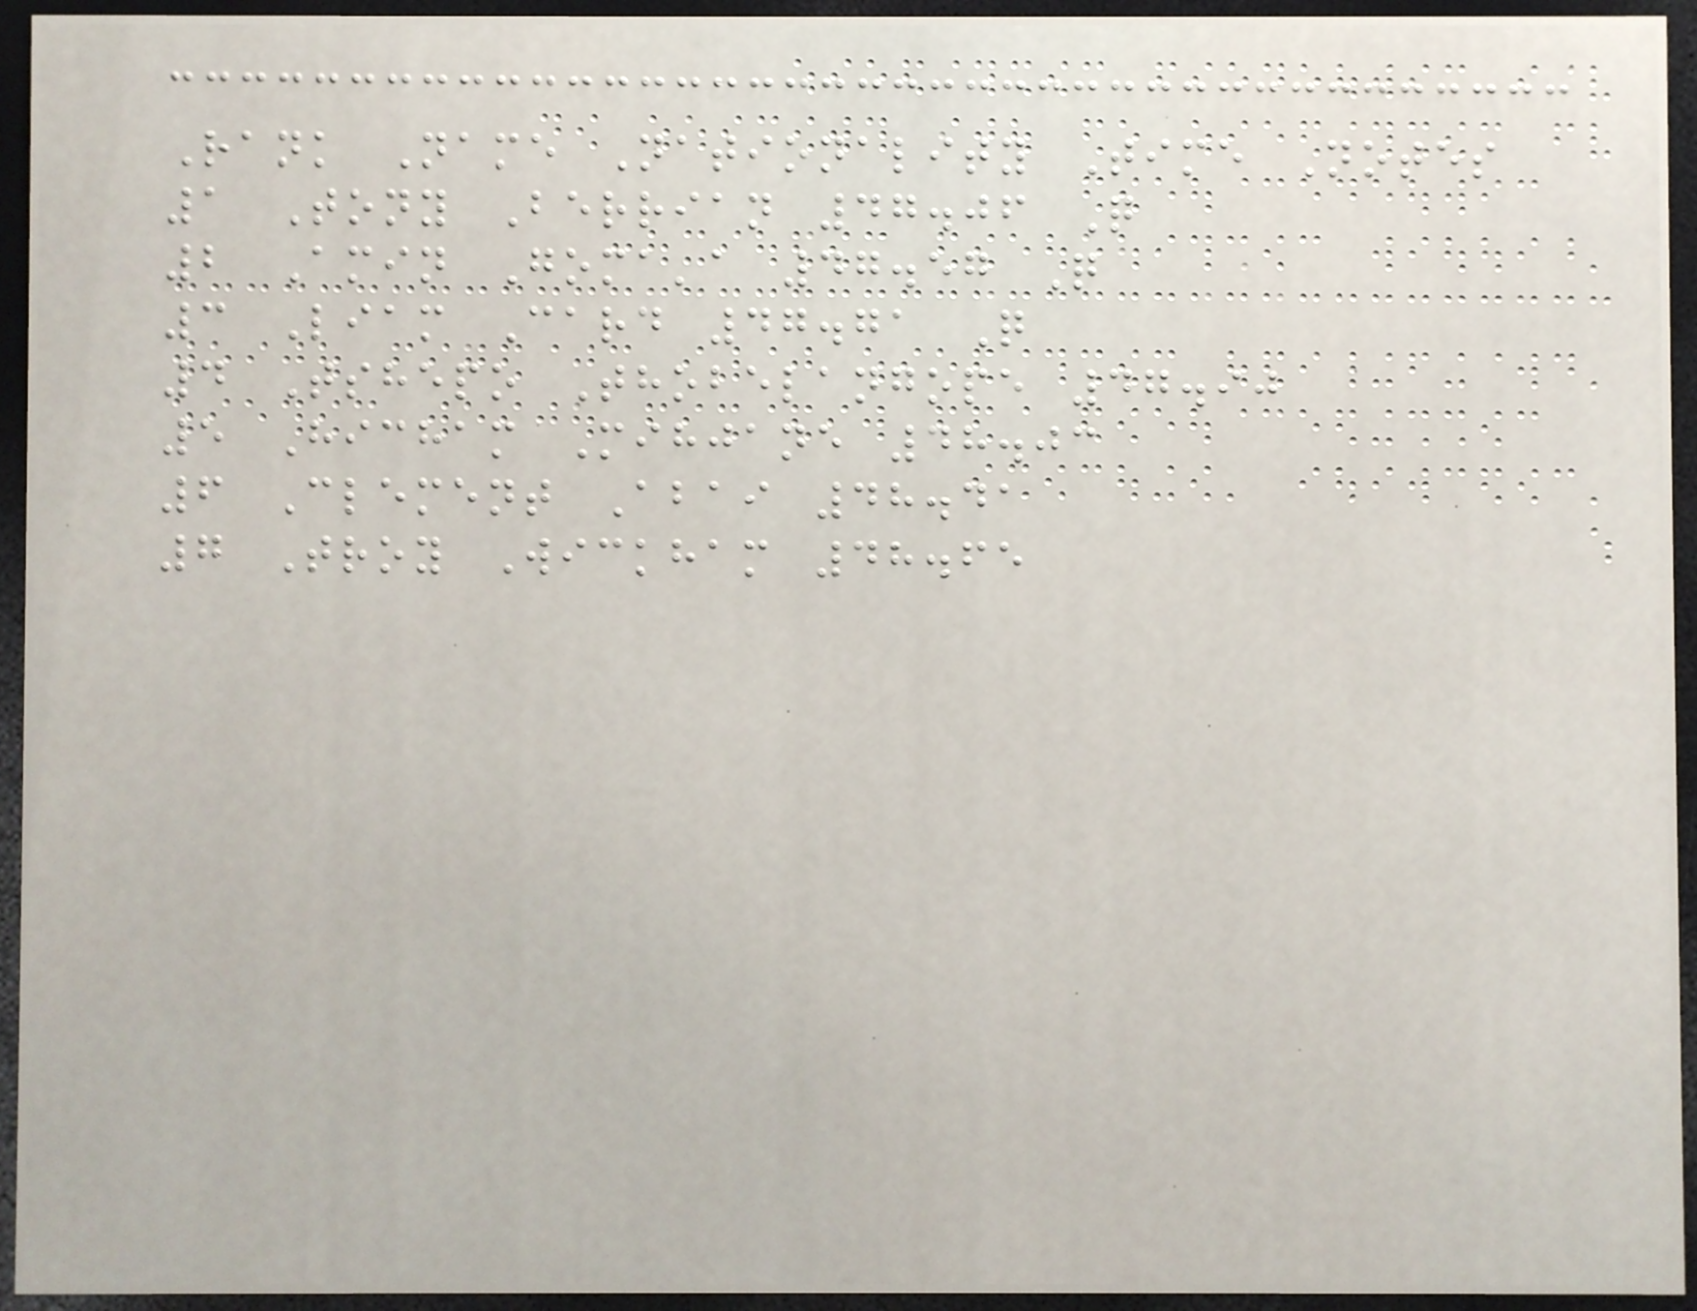Rank Name Nationality Time Notes
1 Tony Berrian 47.06 Q
2 Amin Goma'a 47.57 Q
3 Liam Card 47.71 Q
4 Tshepo Thobelangope 47.90
5 Hicham Mihjane 48.03
6 Clement Abai 48.41
7 Troy Wickham 48.65
